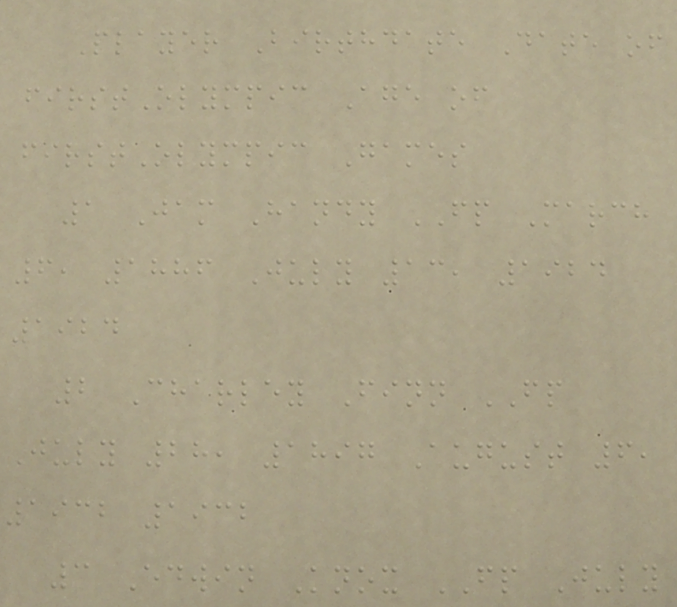Player Birthdate Date of
firstOlympic Age of
firstOlympic Games
1 Jam Handy FP March
6, 1886 July 13, 1924
1924
2 Charley Finn FP
July 28, 1897 August 6,
1932 1932
3 Edwin Knox FP July
